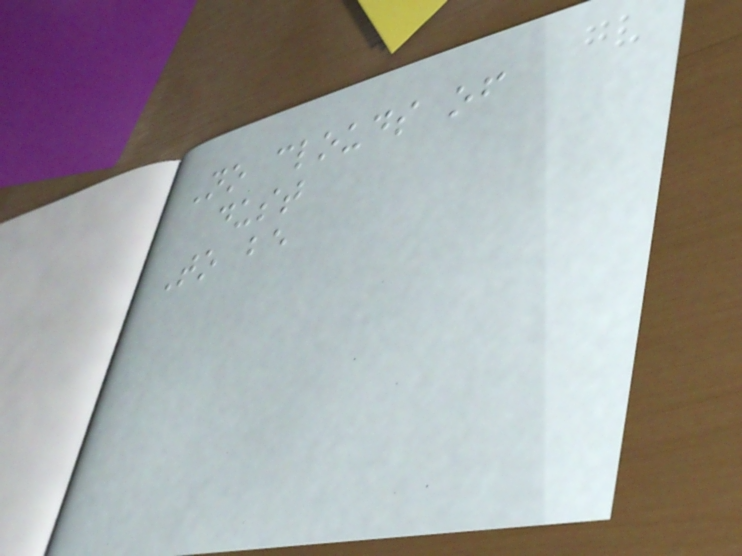No clouds of
dust
To be
